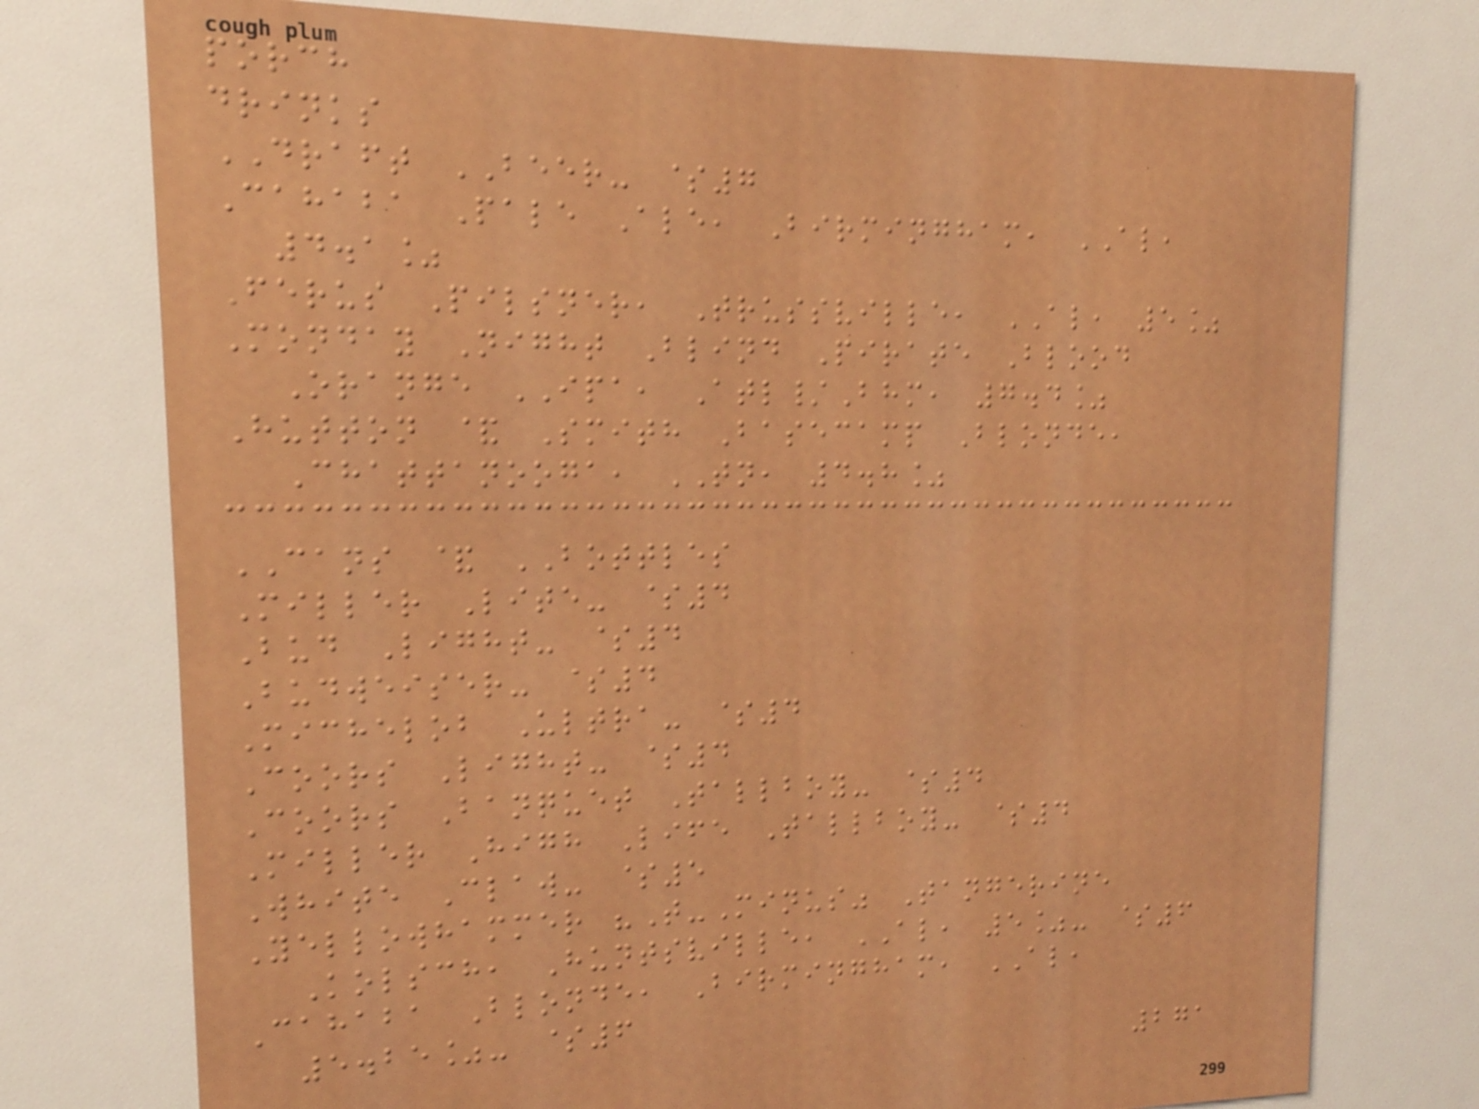porch
drinks
DRAFT BEER- $7
Cahaba Pale Ale, Birmingham, AL,
4.1%
Ferus Pilsner, Trussville, AL, 5%
Monday Night Blind Pirate Blood
Orange IPA, Atl/Bhm, 7.4%
Hutton & Smith Basecamp Blonde,
Chattanooga, TN, 4.8%
CANS & BOTTLES
Miller Lite- $4
Bud Light- $4
Budweiser- $4
Michelob Ultra- $4
Coors Light- $4
Coors Banquet Tallboy- $4
Miller High Life Tallboy- $4
White Claw- $5
Yellowhammer "T-Minus" Tangerine
Kolsch, Huntsville, AL, 5%- $6
Cahaba Blonde, Birmingham, AL,
5.25%- $6
271
